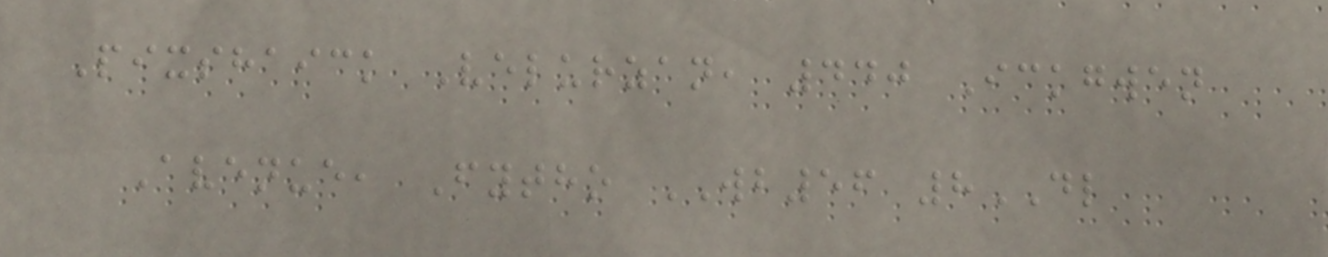Pixshaick Velurzan, 440 Ickgwen
Avenue, Fytho WB56 8DL
